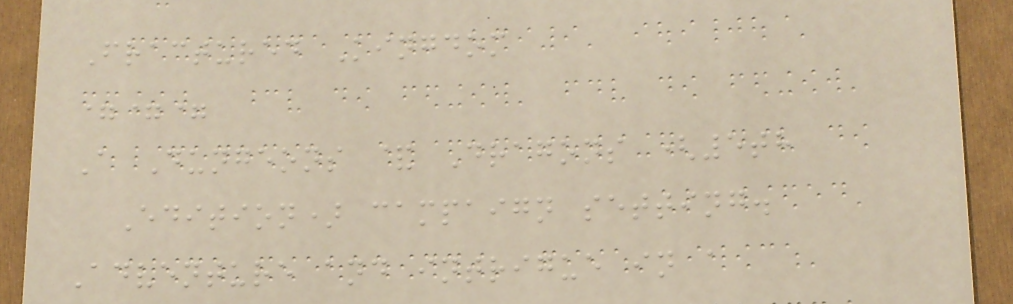Fractured Kingdom
===
A Dungeons & Dragons (5th
Edition) campaign setting.
Adventure and intrigue in a
